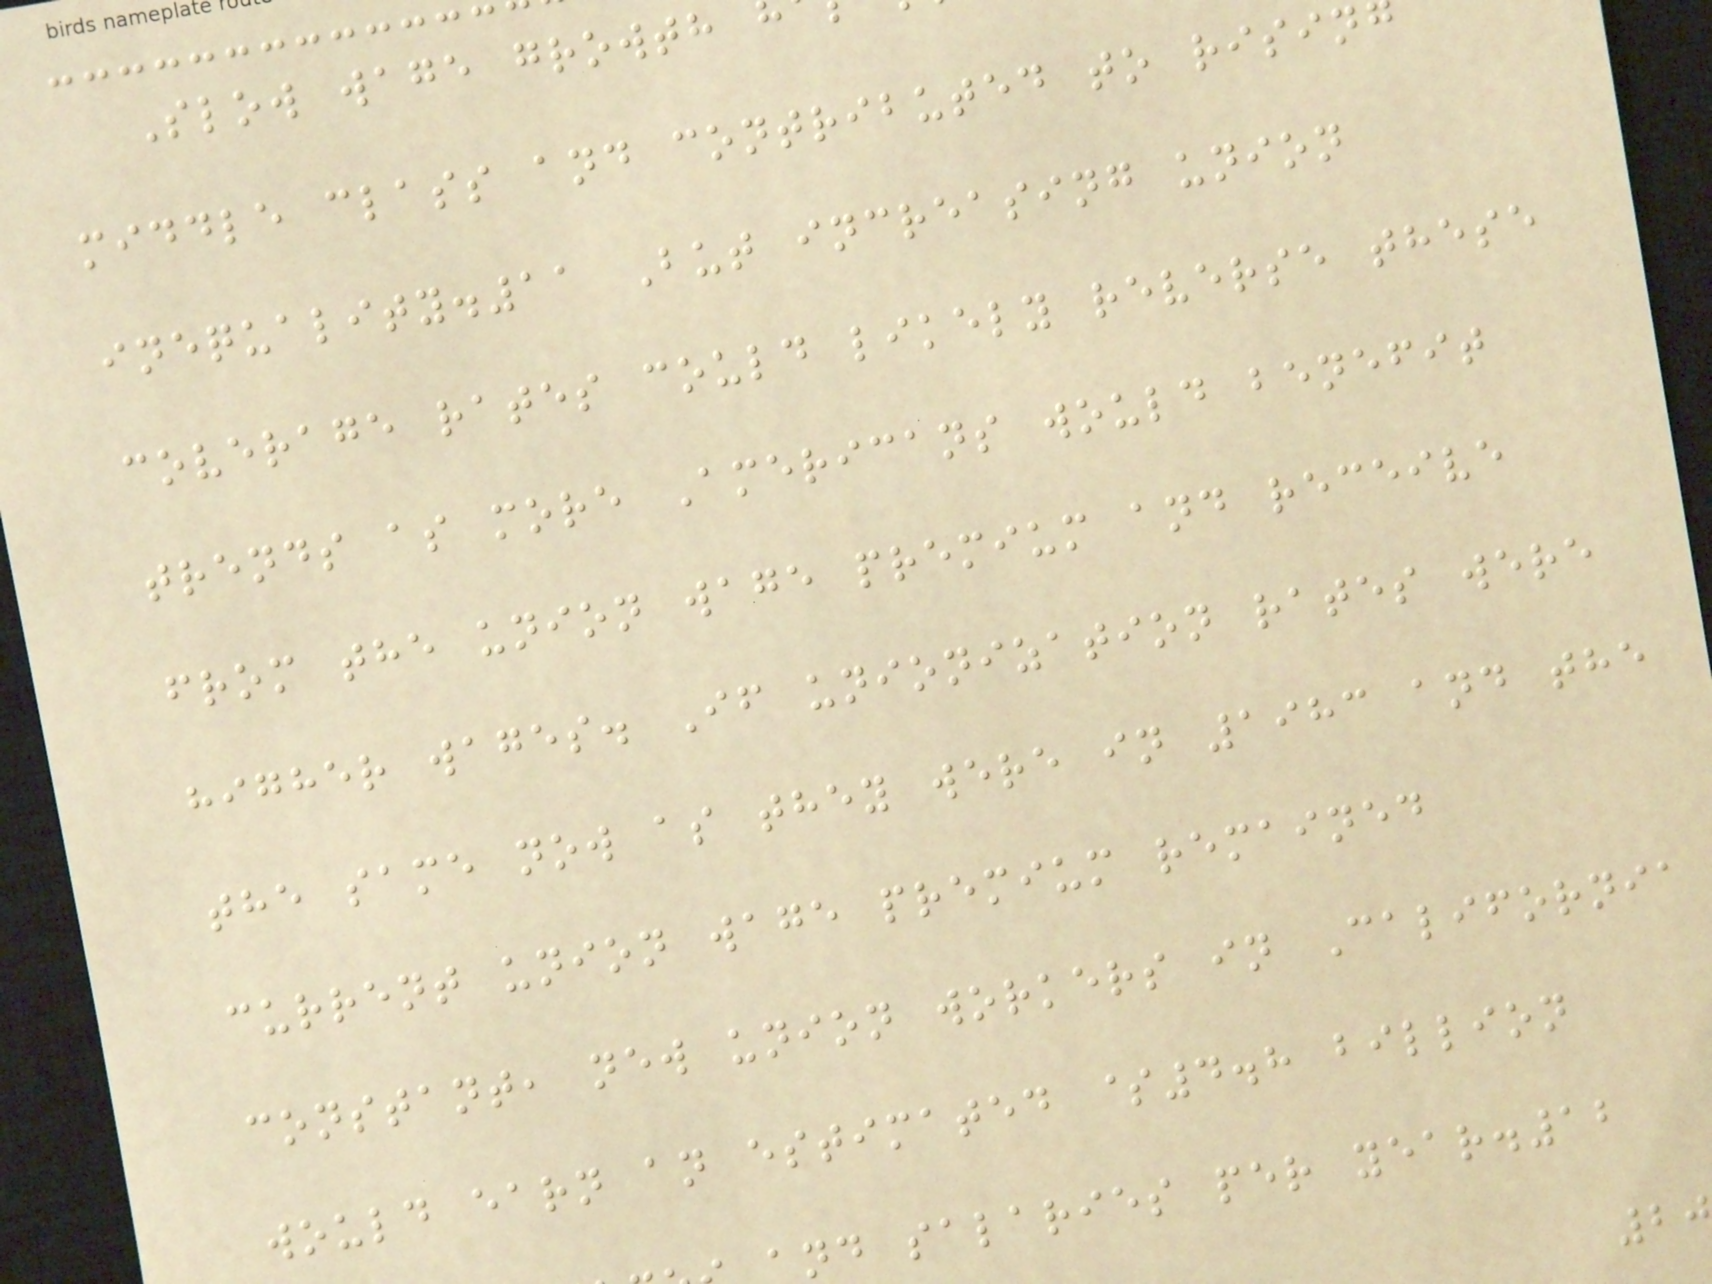Slow wage growth
middle class and contributed to risin
inequality.11 But increasing union
coverage rates could likely reverse these
trends as more Americans would benefit
from the union wage premium and receive
higher wages. If unionization rates were
the same now as they were in 1983 and the
current union wage premium remained
constant, new union workers in California
would earn an estimated $4.8 billion
nd salaries per year.12
